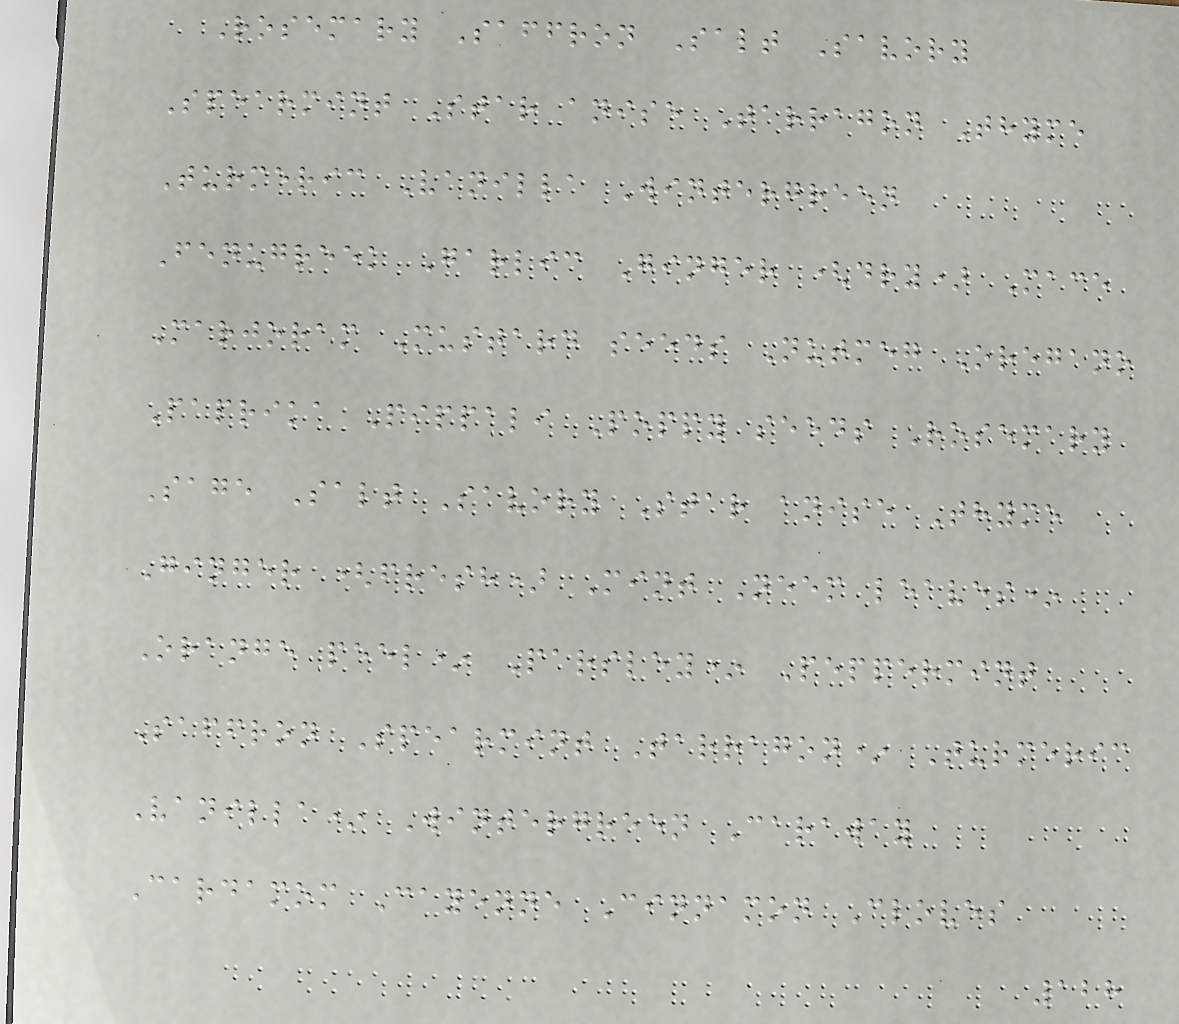Rosemary Saffron Salt Savory
Spearmint Star anise Tarragon Thyme
Turmeric Vanilla Wintergreen
Fenugreek Garlic Ginger (dry) Mace
Marjoram Mustard seeds Nutmeg Oregano
Paprika Pippali Poppy seeds Rosemary
Sage Salt Savory Star anise Thyme
Ginger (fresh) Mint Neem leaves*
Orange peel* Parsley* Peppermint
Saffron Spearmint Tarragon* Turmeric
Vanilla* Wintergreen Caraway
Cardamom Cayenne Cinnamon Cloves
128
